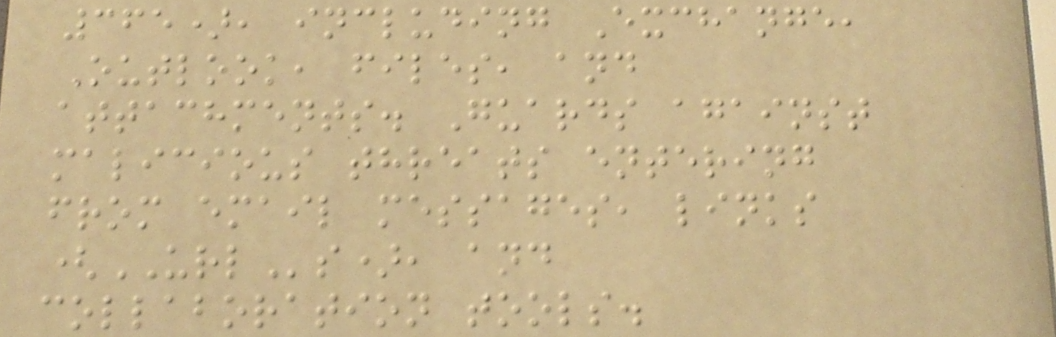365), including Exchange,
Outlook, files, and
attachments. Guards against
malicious threats entering
from email messages, links
(URLs), and
collaboration tools.
